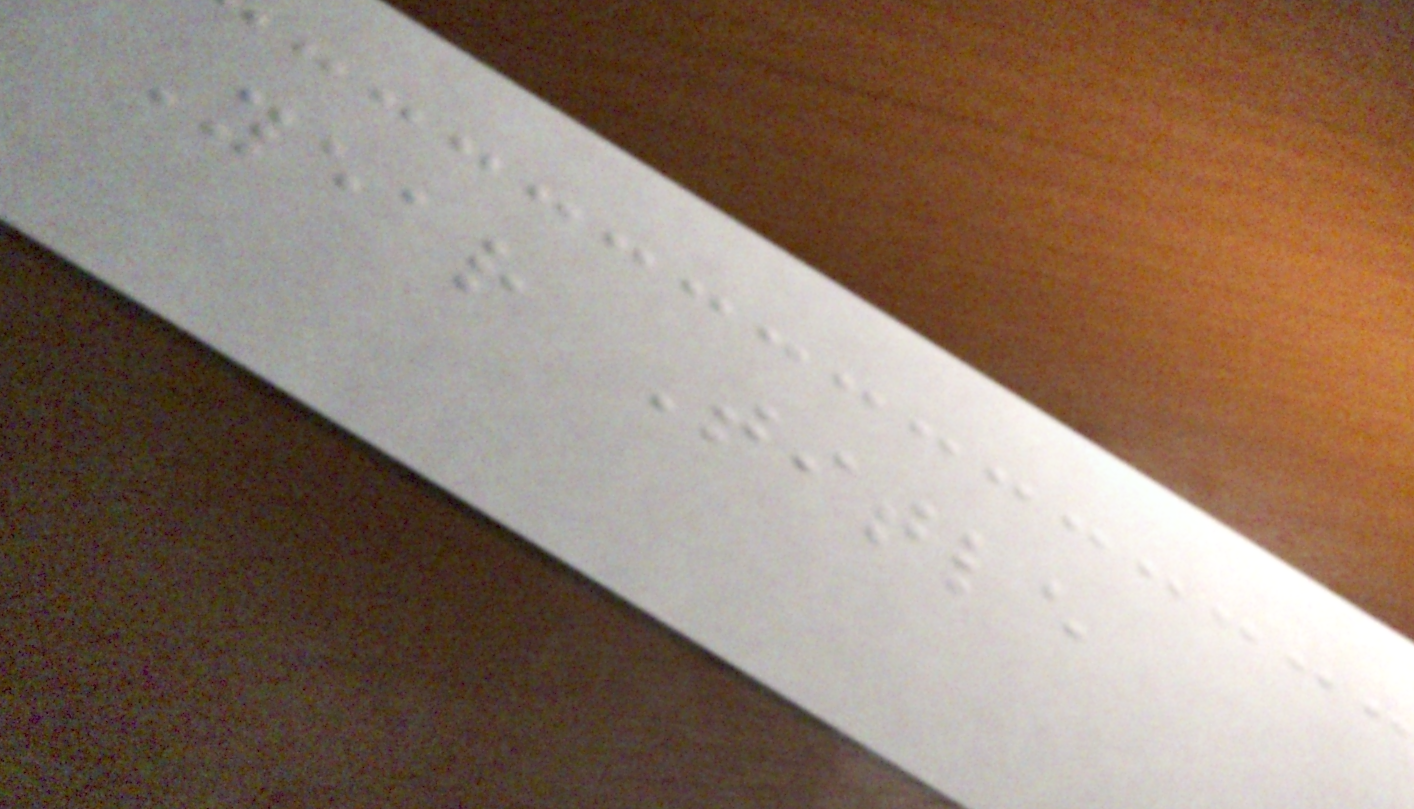Year Title
